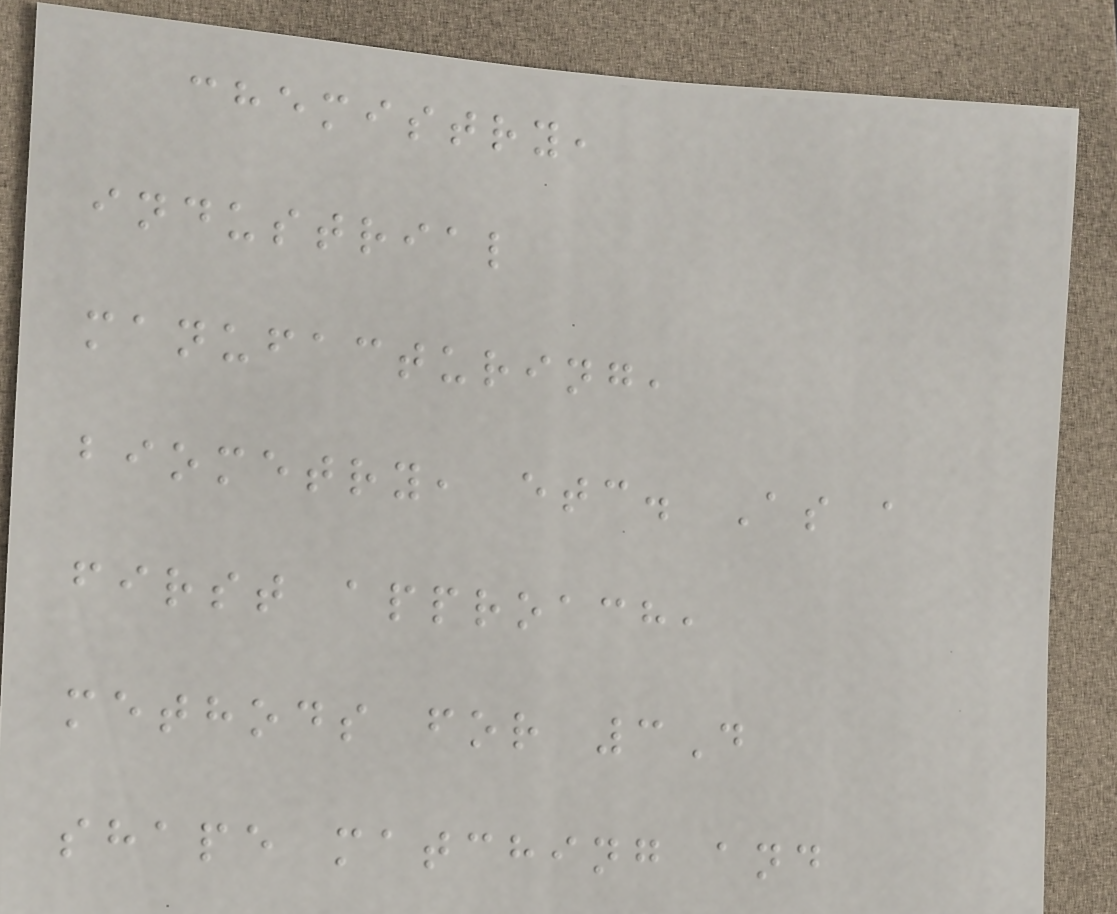chemistry,
industrial
manufacturing,
biometry, etc. As a
first approach,
methods for 3D
shape matching and
